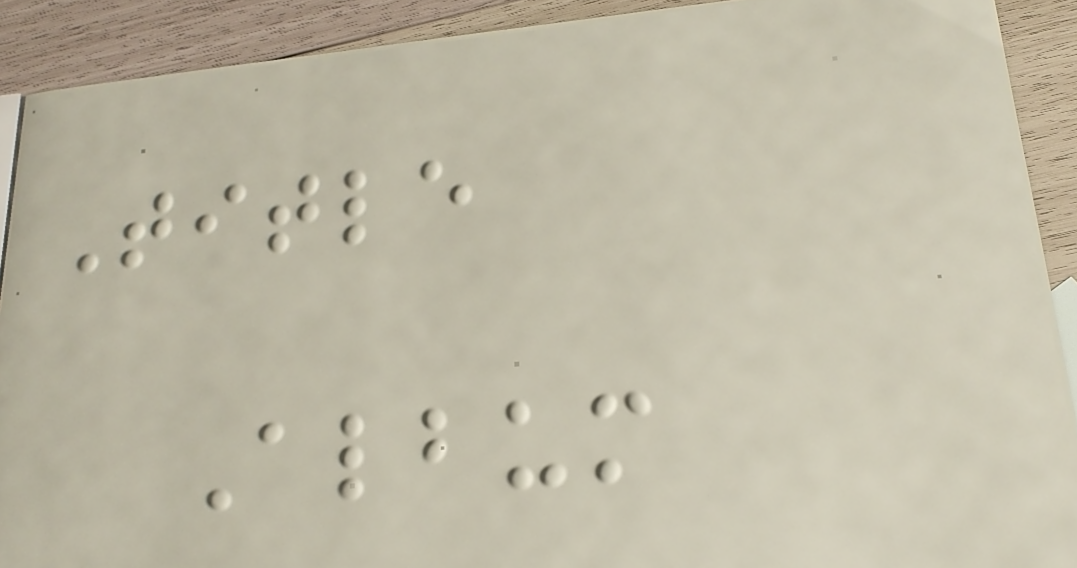Title
Album
